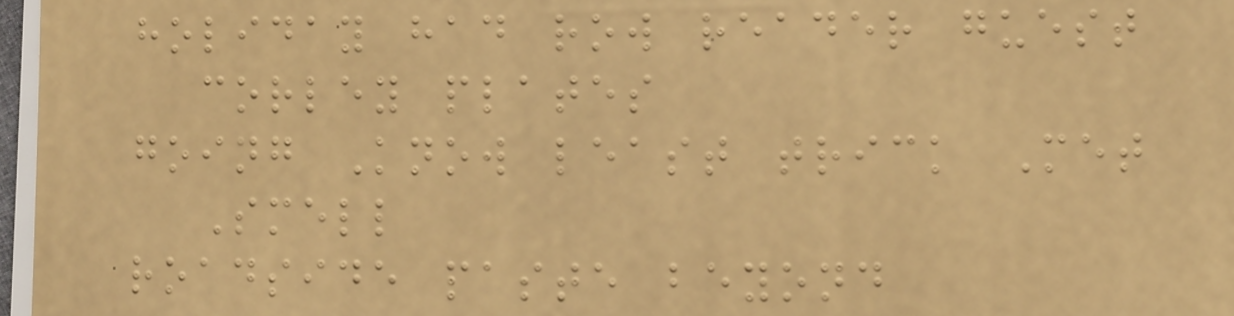holiday had row reader guest
corley plates
going Know least trick Met
Smell
roadside paste beyond
